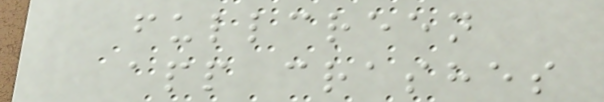fullcreen
app crashes
